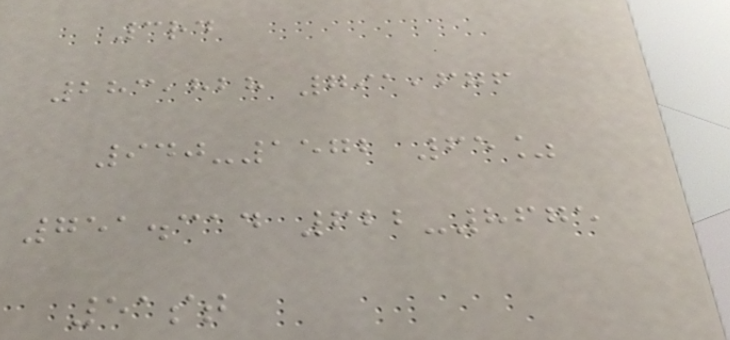3rd
283,828 791,676
940-1572 65%
751.314 622-8675
51st
